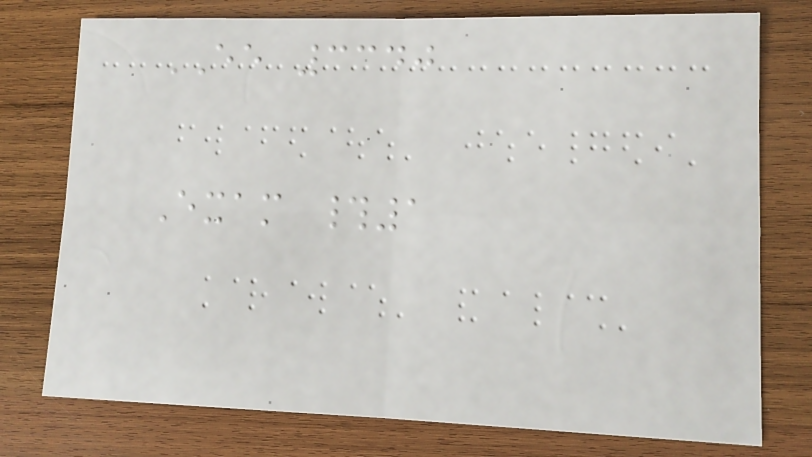EE 3340
Exam #1
